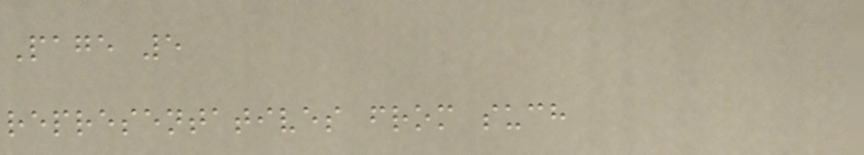Page 5
representatives from such
